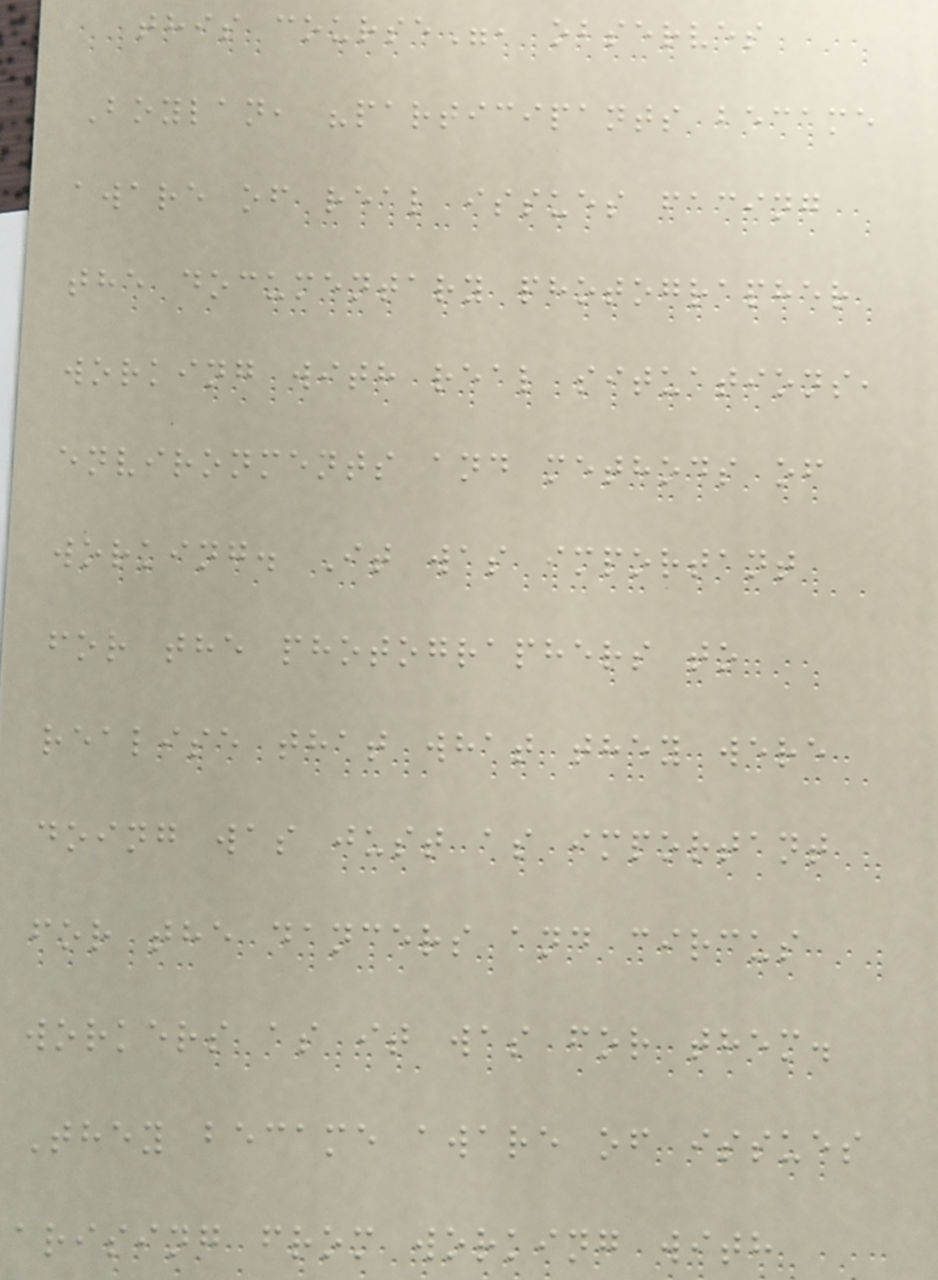this course", observes
Boylan, "participants became
aware of real issues facing
the documentary photographer
working with real situations,
environments and methods of
working. It was important
for the photographers to
realise that what they were
doing was just as important
for the dancers and circus
workers as it was for them.
They became aware of issues
arising from working with
